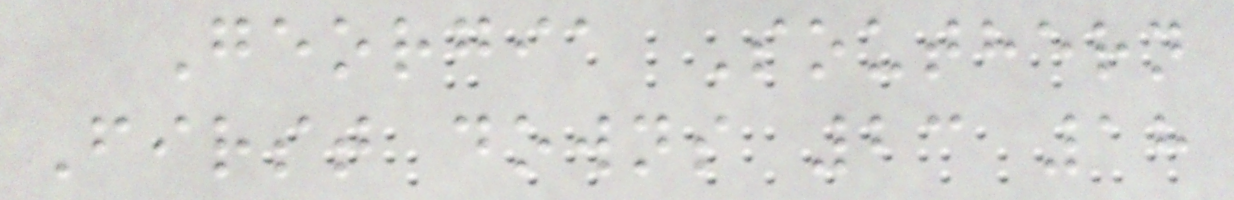Georgia Southern
First downs 23 18
